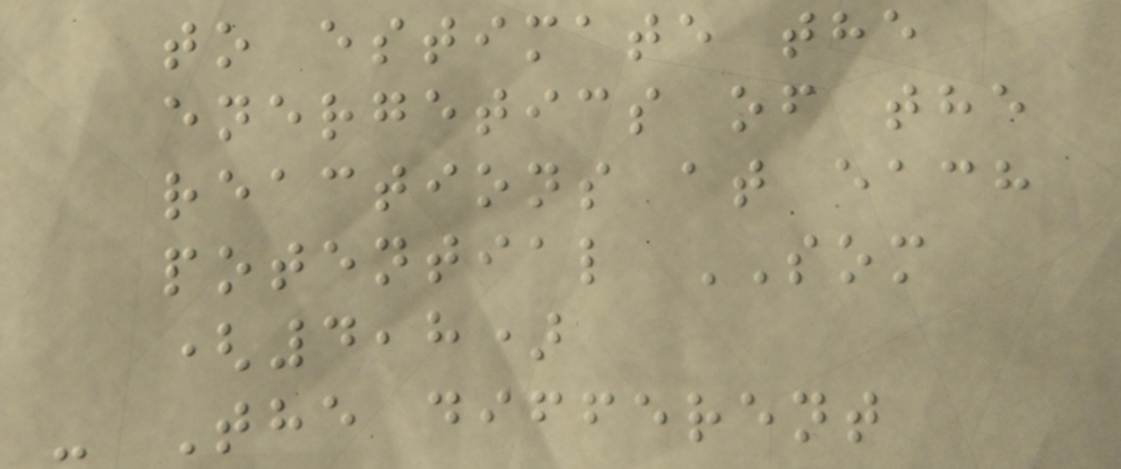to estimate the
energetics of the
reactions at each
potential SOM
(4,8)
- The different
